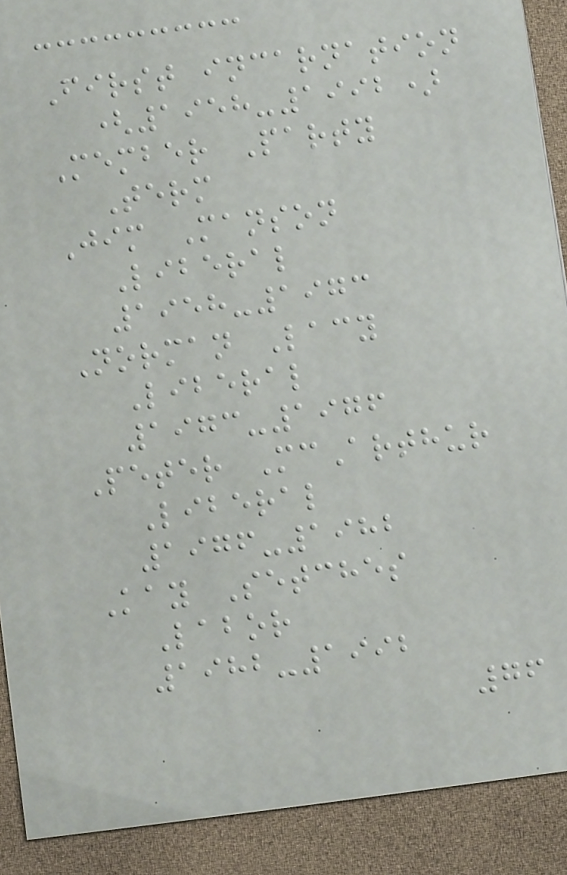First incarnation
(1958-1992)
Member Party
Term
Jim Manson
Liberal
1958-1973
Norman Lacy
Liberal
1973-1976
Peter McArthur
Liberal
1976-1982
Kay Setches
Labor
1982-1992
76
